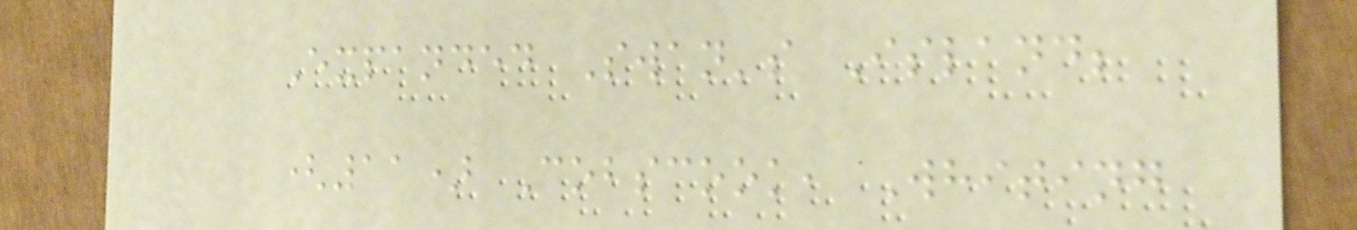Expanded Swan's Island;
(11) Cobscook, Whiting
